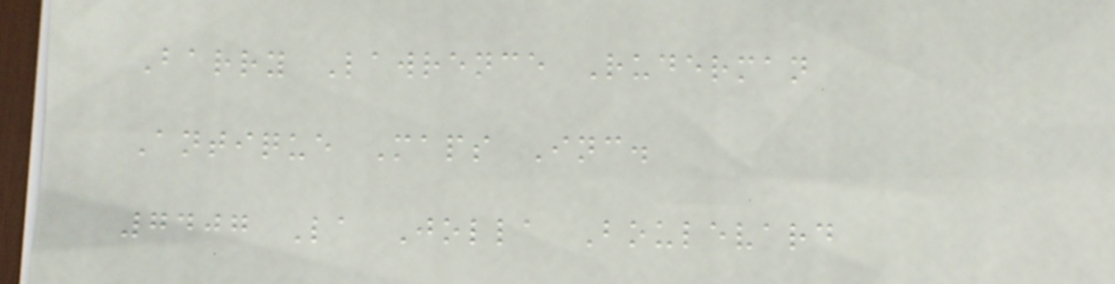Barry Lawrence Ruderman
Antique Maps Inc.
7407 La Jolla Boulevard
